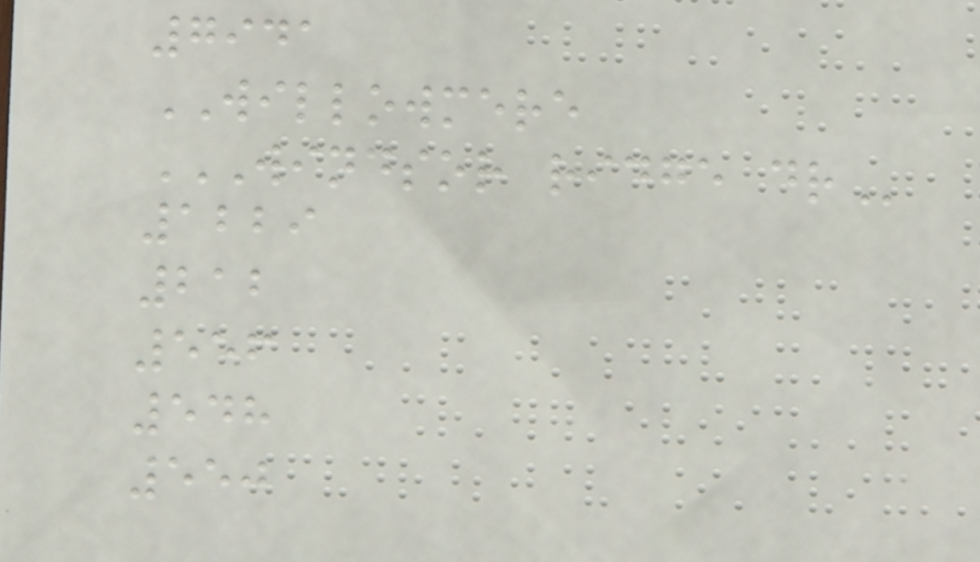7941
WILLOWMERE
WINDSOR RIDGE DR
1229
212
556
548
550
